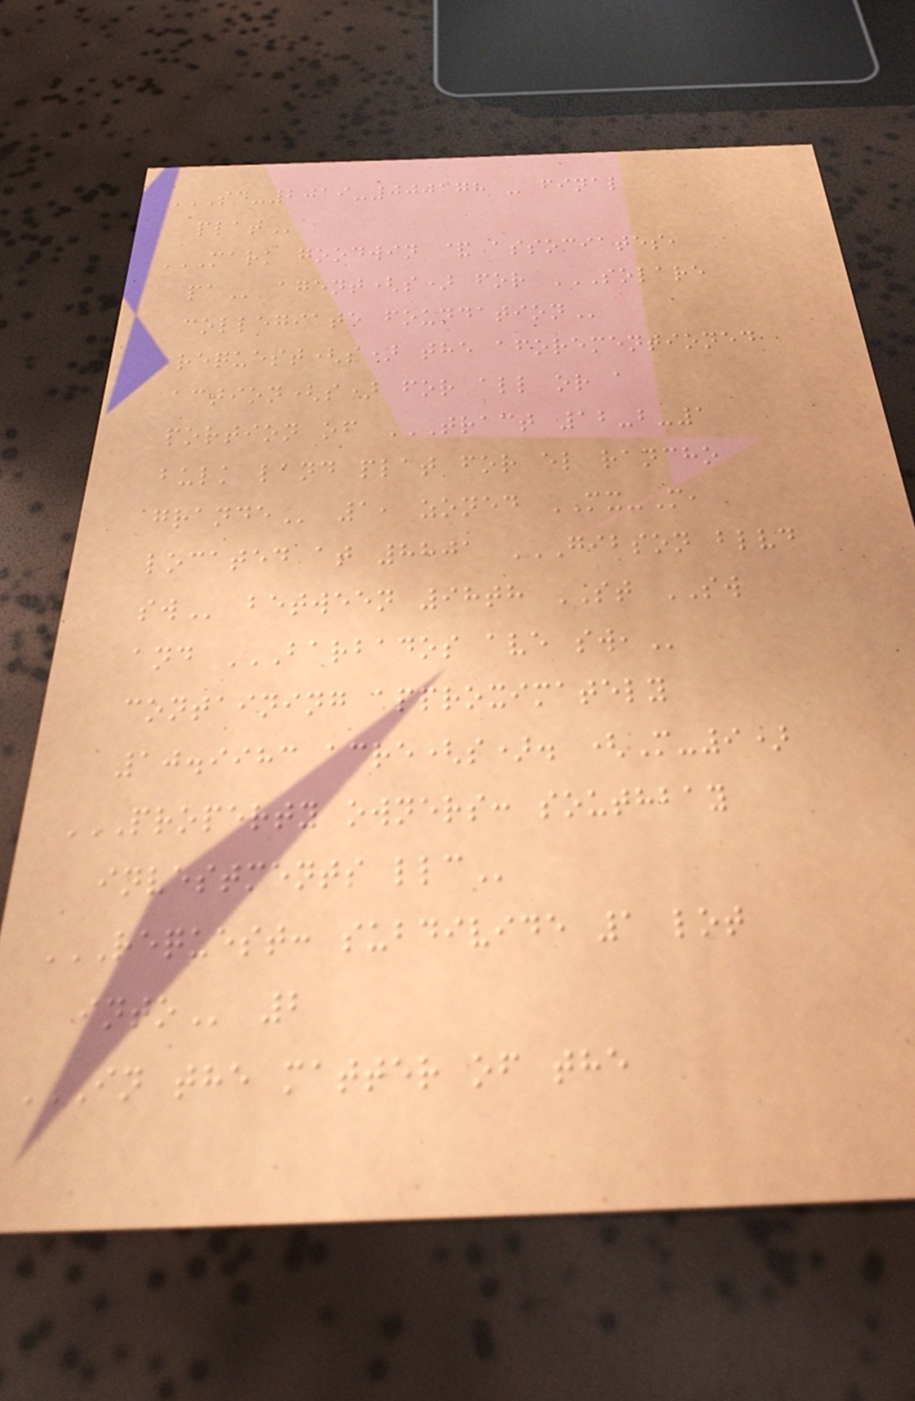SD-2019-000178 - FINAL
PLAT
MARK GOODWIN & ASSOCIATES,
PA agent(s) for SOLARE
COLLEGIATE FOUNDATION
request(s) the aforementioned
action(s) for all or a
portion of TRACT 12-B-1
BULK LAND PLAT FOR EL RANCHO
GRANDE 1, zoned MX-M,
located at 8801 GIBSON BLVD
SW between 98th ST SW
and BARBADOS AVE SW,
containing approximately
10.9983 acre(s). (M-9)
PROPERTY OWNERS: SOUTHBAY
INVESTMENTS LLC
REQUEST: SUBDIVIDE 1 LOT
INTO 2
IN THE MATTER OF THE
